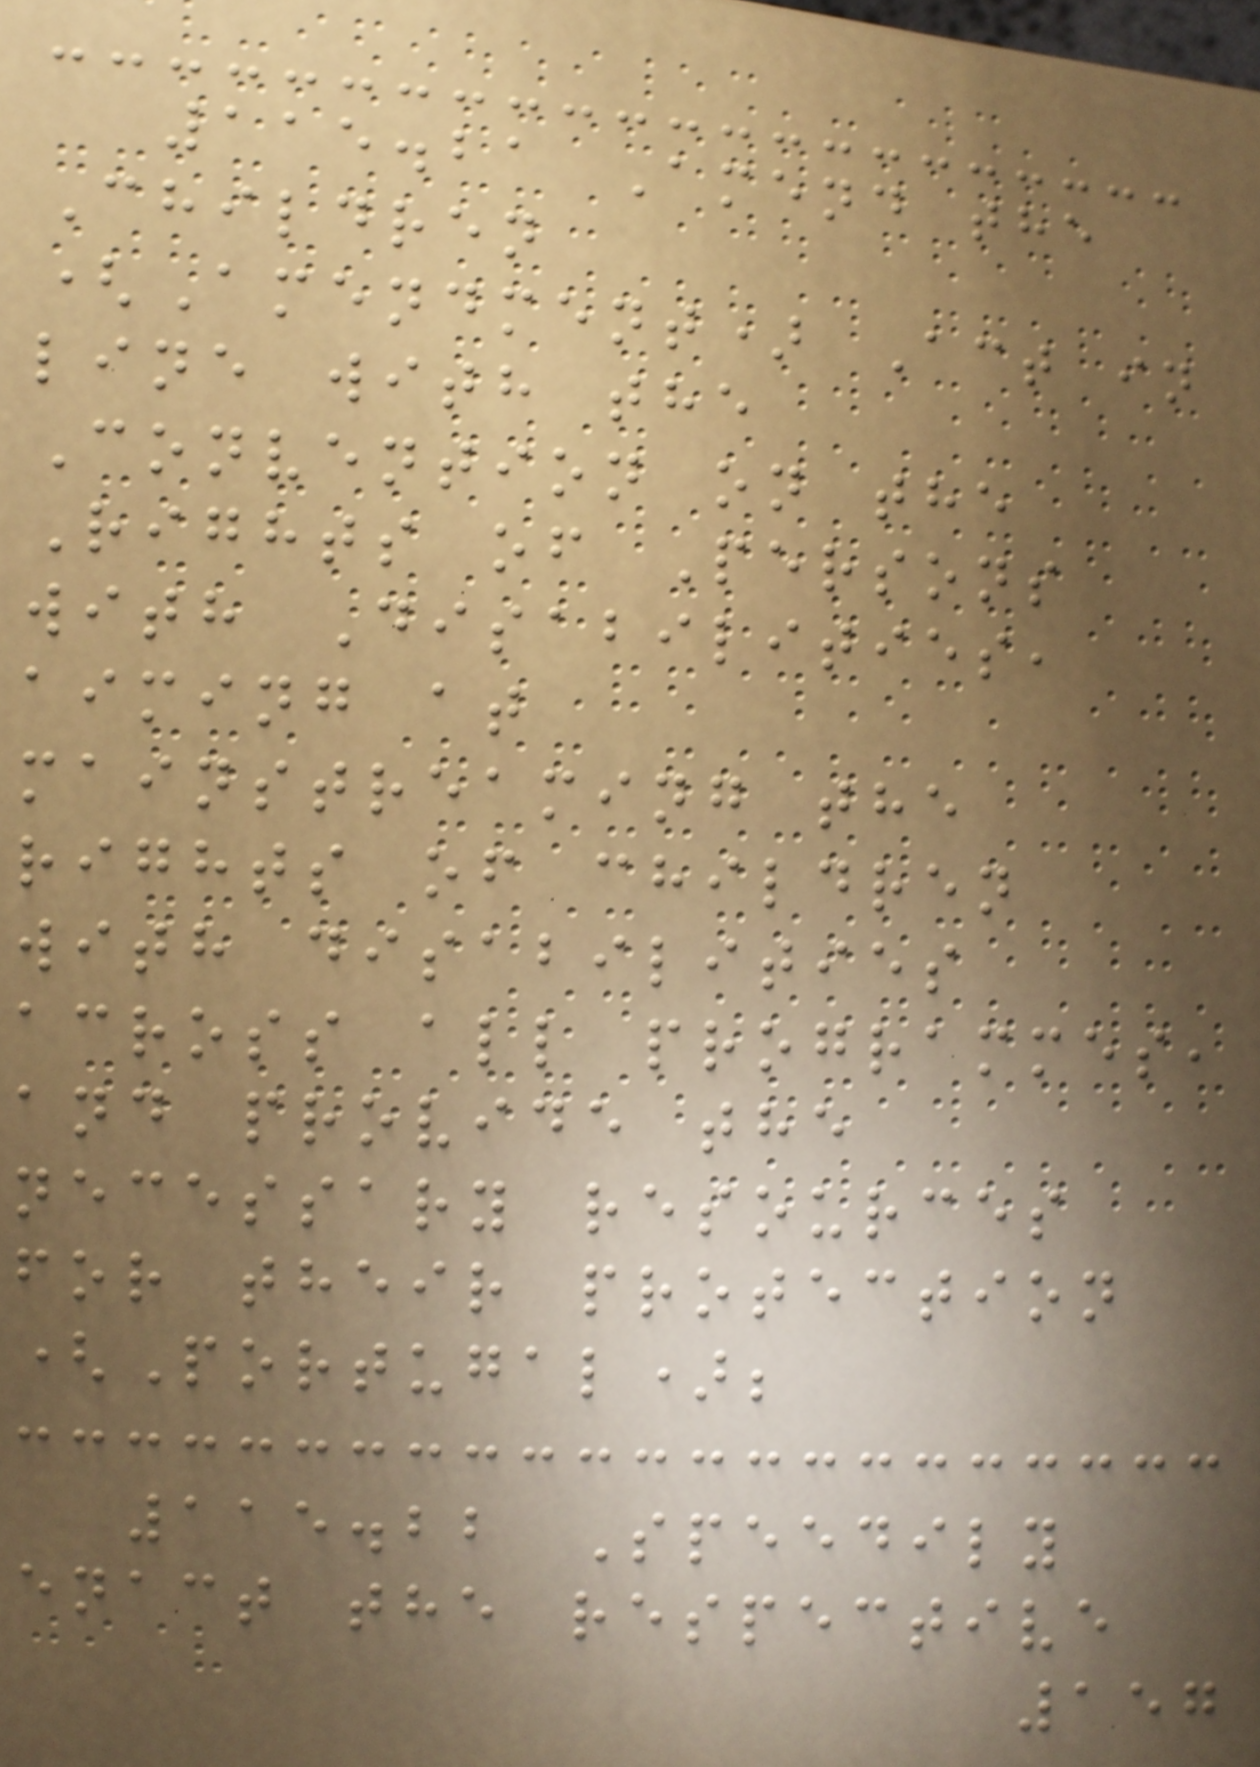115.21 Amend the
Children
(Amendment) Act in
line with the
Convention on the
Rights of Persons
with Disabilities,
aiming at
mainstreaming the
rights of children
with disabilities
across all programmes,
and provide the
necessary resources
for their protection
(Portugal);
115.22 Speedily
enact the respective
157
